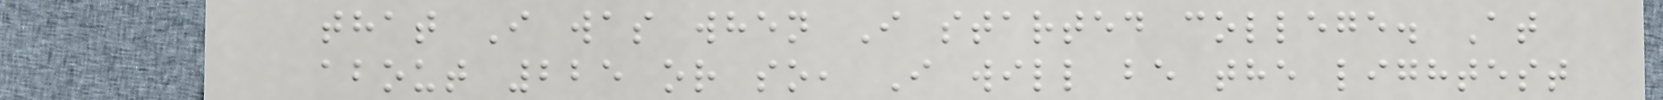that I was when I started college. At
about 225 or so, I will be the lightest
